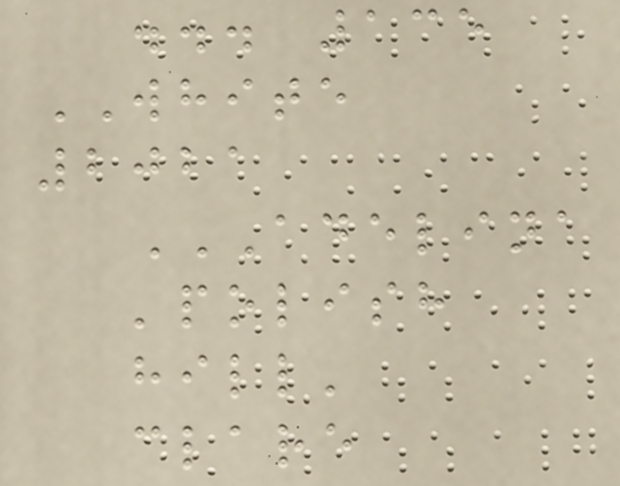... 135
WHITE
2021
ADELINA
'POLISH
HILL'
CLARE
